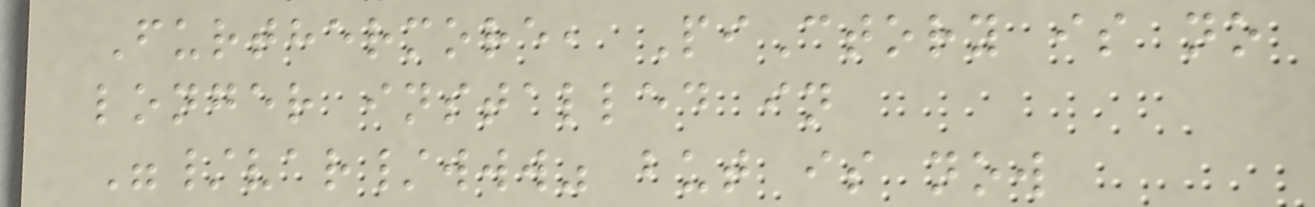Furthermore, PiCtory is no
longer installed in
"/var/www" but is now
